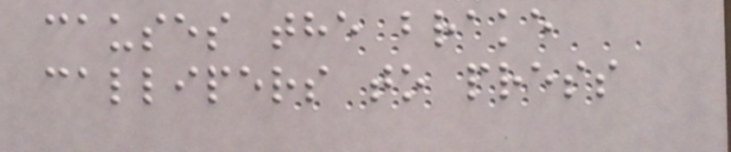causes the brake
callipers to press
